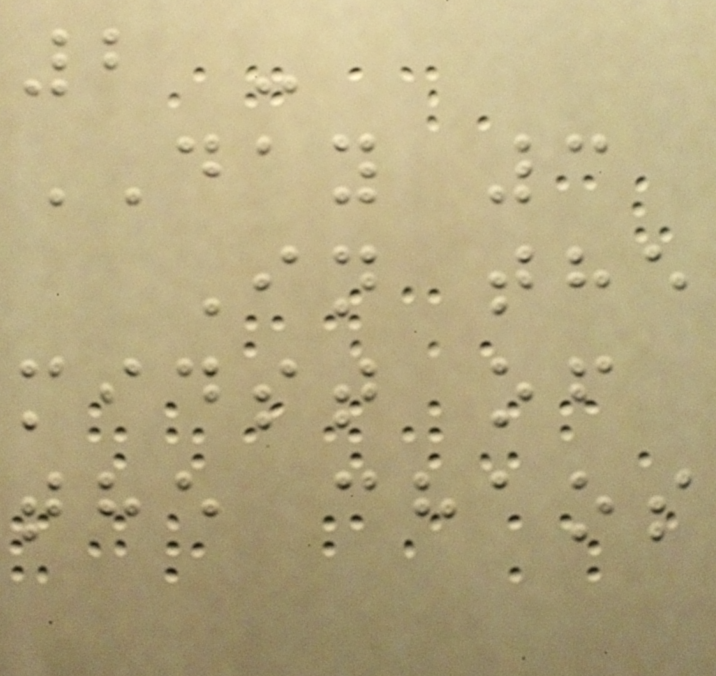2 -
DAY 3
In the
midst of
the chaos
